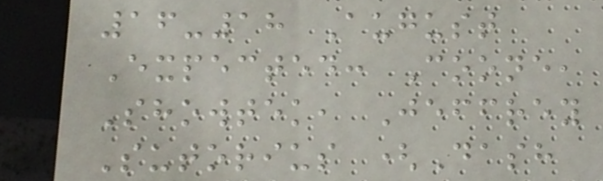16-18 August
Expected: Coone,
Showtek, Jeffrey
Sutorius (Dash
